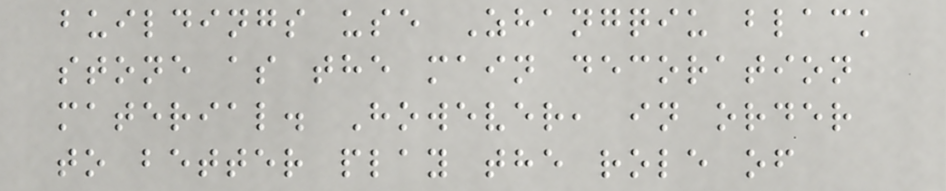buildings use Zhangqiu black
stone as the main decoration
material. However, in order
to better play the role of
